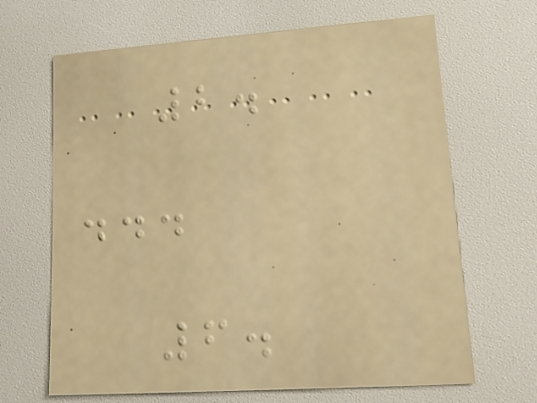2.
...
6.
